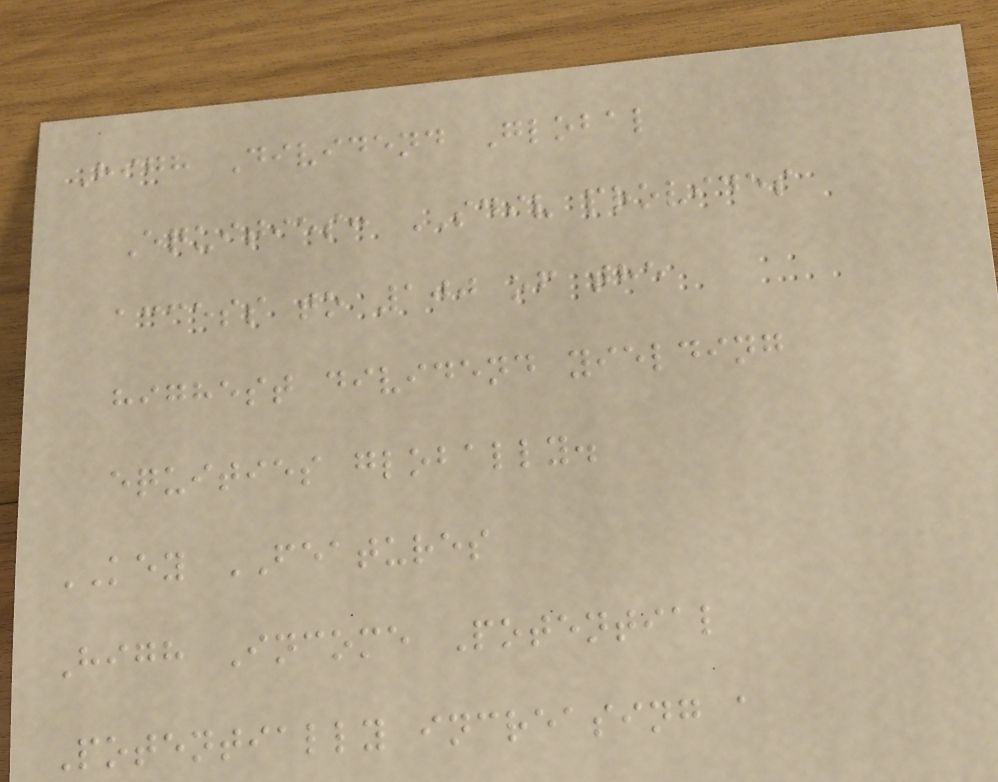High Dividend Global
Equities: SDIV provides
access to 100 of the
highest dividend yielding
equities globally.
KEY FEATURES
High Income Potential
Potentially increasing a
